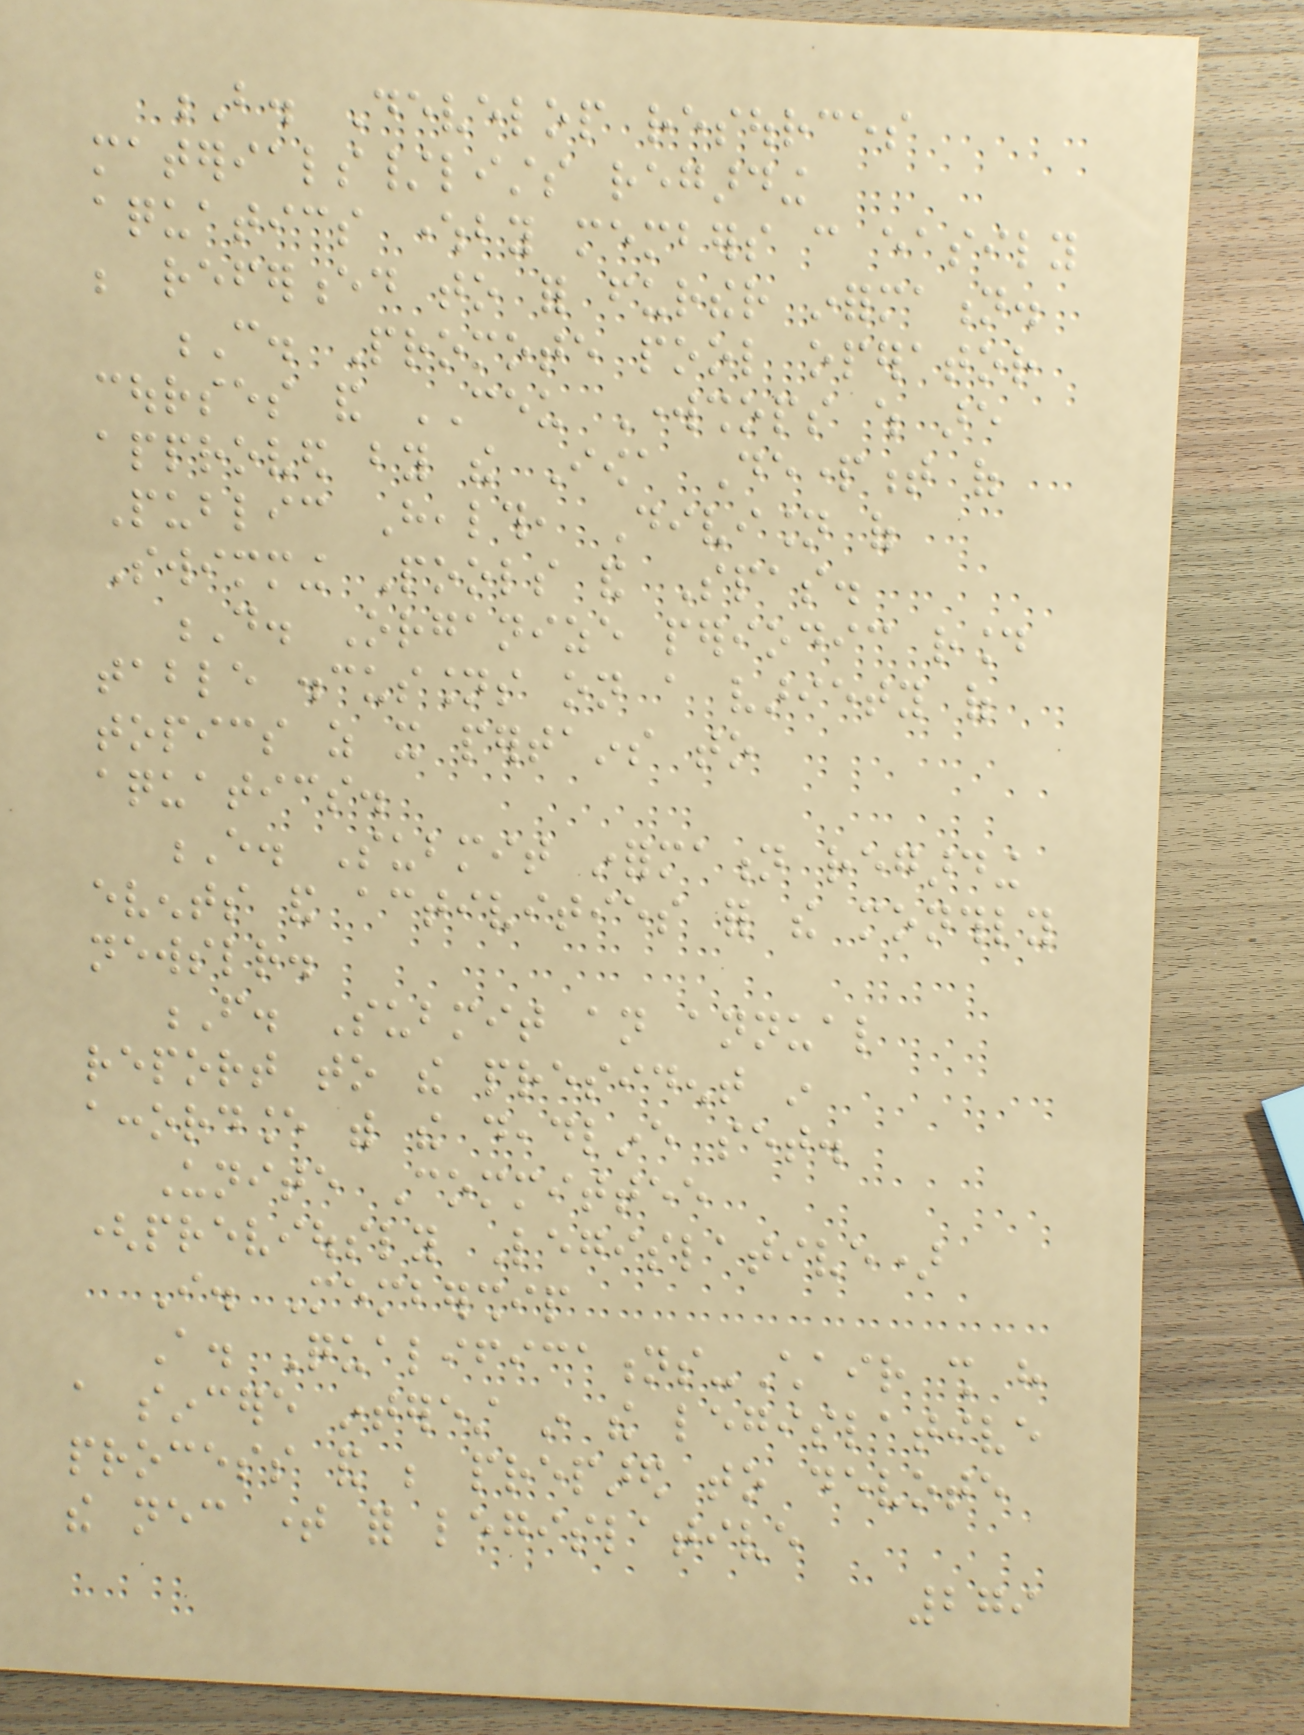B. Develop resources
materials/lists regarding
aquatics whereby members can easily
be referenced to for further information.
C. Promote pool operator
courses and CEU Workshops which are
approved by the Iowa Department of
Public Health, Division of
Swimming Pools and Spas.
D. Organize periodic round
table discussions on a variety of
topics as it pertains to
aquatics.
E. Submit information regarding
events and activities for the monthly
newsletter.
F. Submit an annual
report to the president in
accordance with the deadline set.
Unite Committee
(previously Legislative)
I. Membership
A. Qualifications-Chair shall have
a sincere interest in the legislative
process and be prepared to devote
the necessary time for legislative
279
